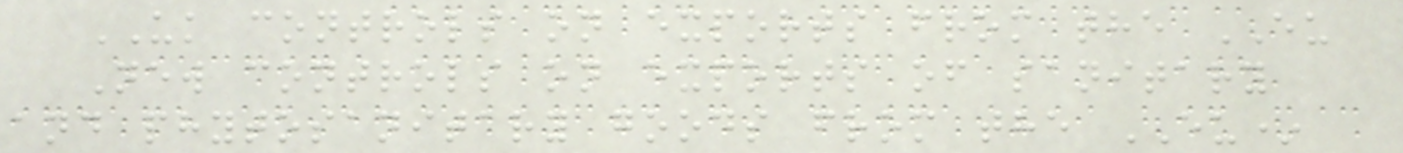UK controls on exports from the EU
New controls on exports of sanitary
and phytosanitary goods from the EU*
